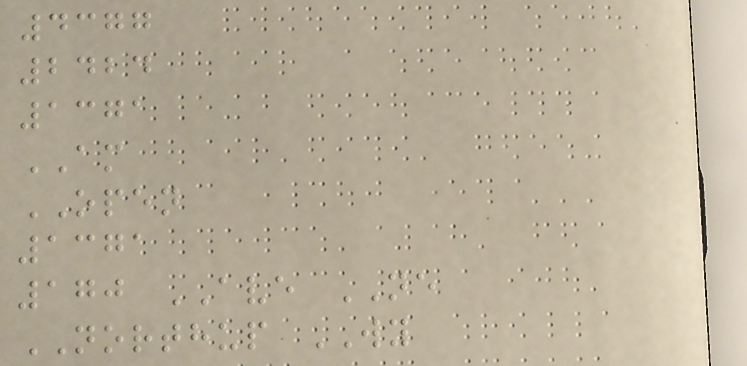4377
2424
1371
AM
OPEN
1371
170 AVE NE
NORTHUP WY
